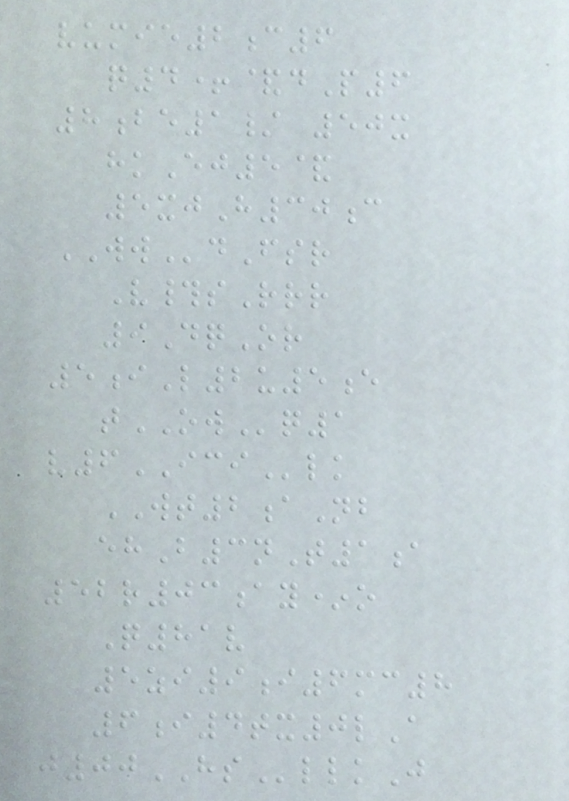vumie2c6
q4+&dP6
8be1/ 50x
hkEj5&
5xjH30c
WWdFsr
V#sRrr
9DqOr
5iL2u5e
tOWq1
v6ICIlk
WT2aNb
ehB3nT1a
52r03ay*o
Q81v
5zi9i6mc8
6i4tx0lA
j00HSllkJ
